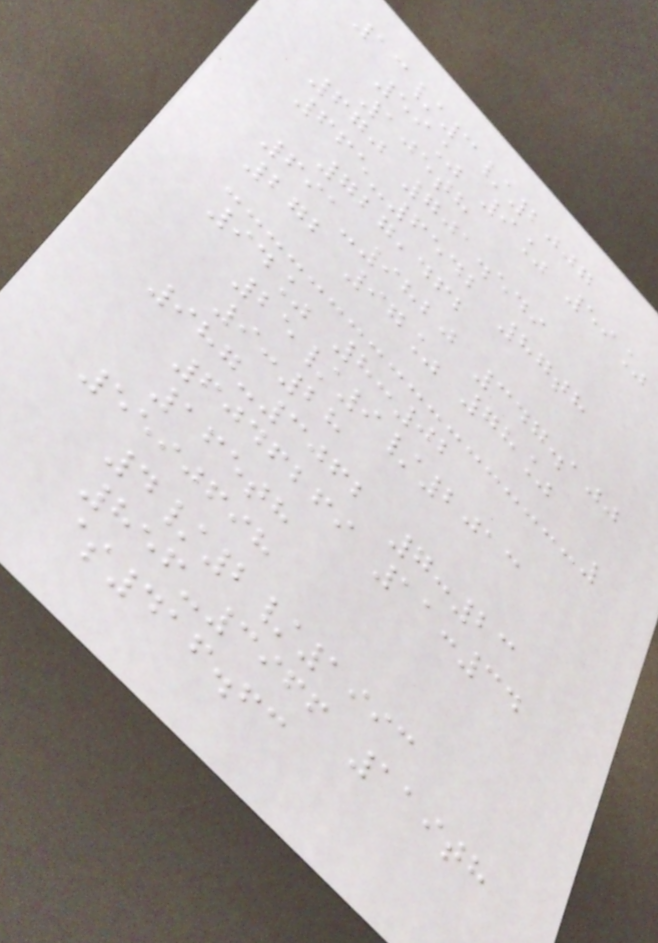13/3/2007
59% 9% 59%
105th
670 701.549
665-6542 87th
727,462
691-9820 347.100
272 97% 78%
94% 8:02
25/9/2013
9:28
987-3062 7:23
6046269 11:34
165th
5590698
4/2/1993
856-3966 119th
$416.63
